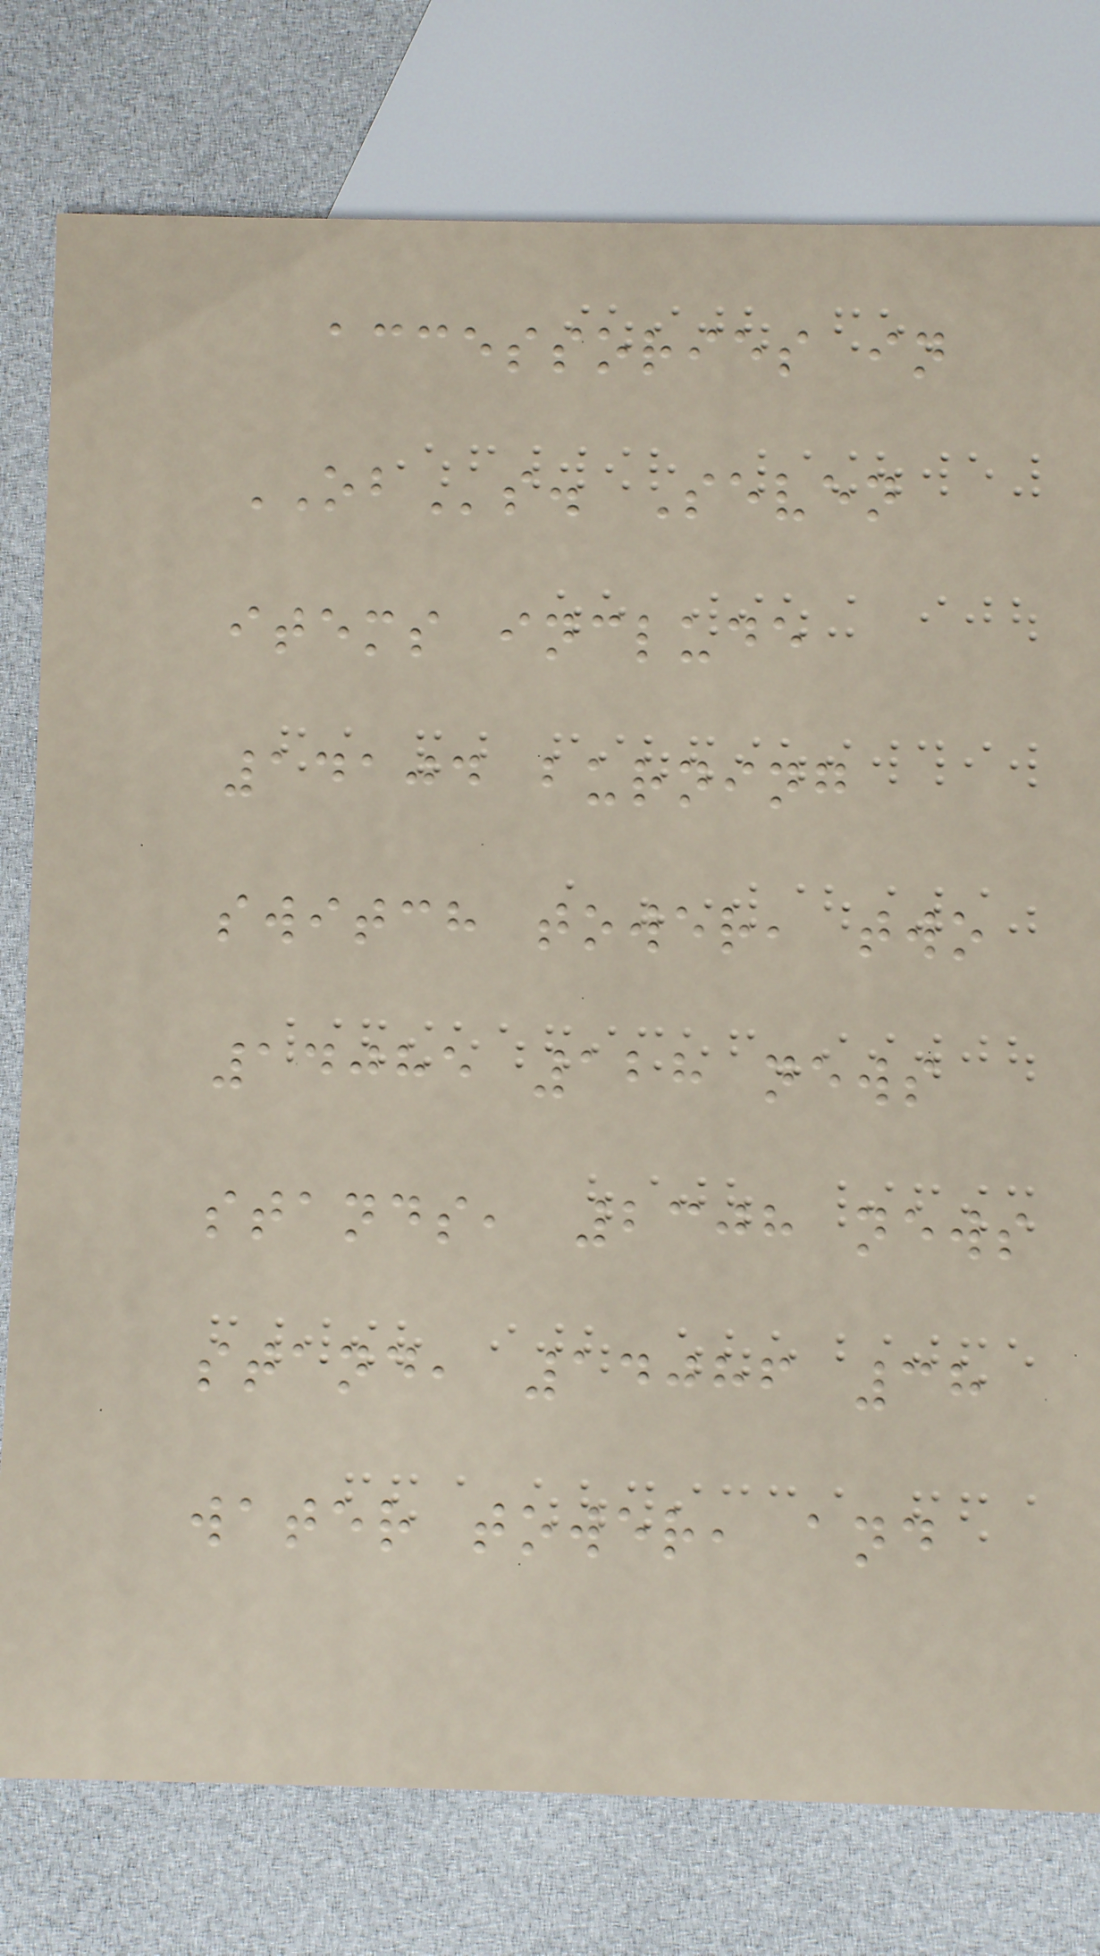accessories in
OBs. Seven
items include
14104 burning
switch tower, two
14085 128 news
stands, 2308 news
stand, 14086 38
water tower, and
